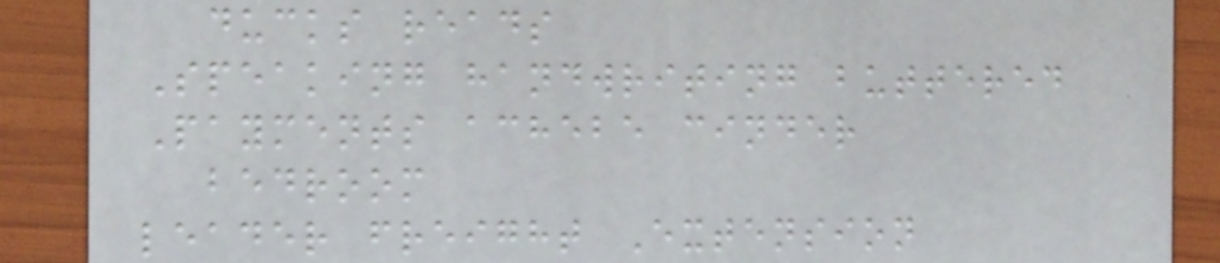ducks reads
Speaking handwriting buttered
Payments achebe cinder
bedroom
leader freight Extension
